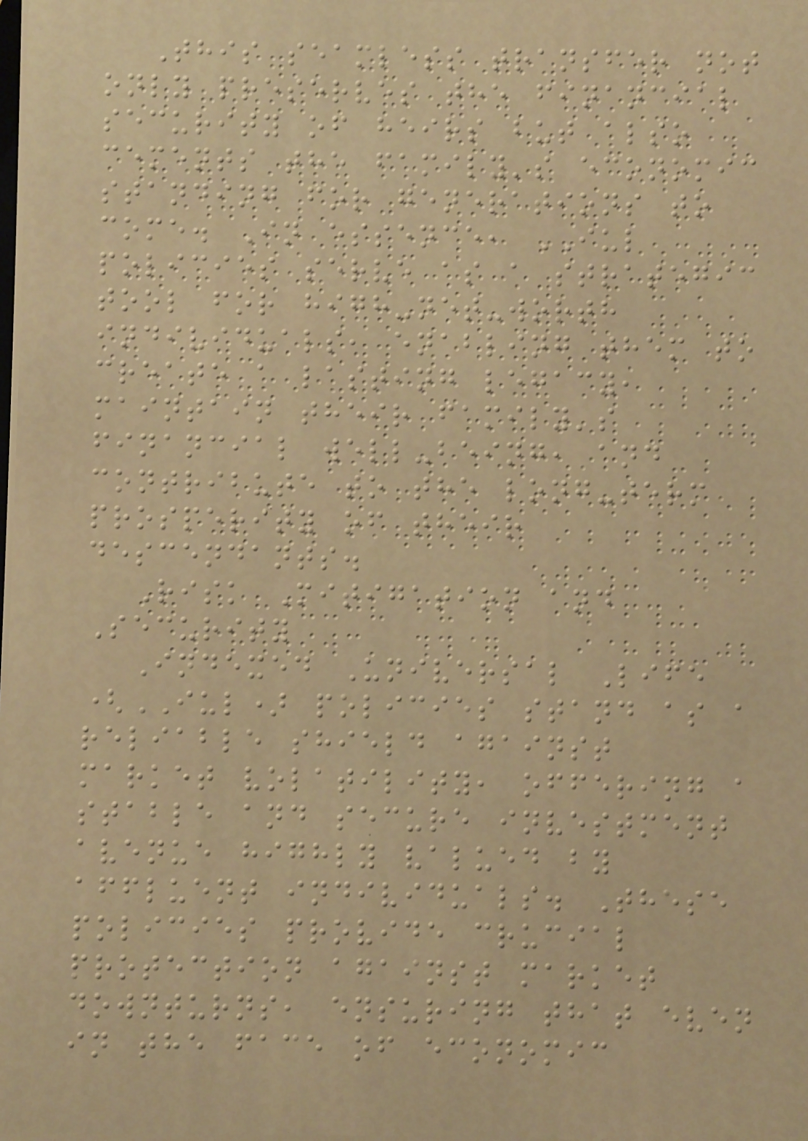This seamless transfer not
only preserves the financial
security of heirs but also
cements the family's economic
standing for generations to
come. In essence, IUL
policies serve as a strategic
tool for high-net-worth
individuals, enabling them to
create a lasting legacy,
maintain their family's
financial well-being, and
contribute to the long-term
prosperity of their
descendants.
Risk Mitigation and
Security
Indexed Universal Life
(IUL) policies stand as a
reliable shield against
market volatility, offering a
stable and secure investment
avenue highly valued by
affluent individuals. These
policies provide crucial
protection against market
downturns, ensuring that even
in the face of economic
